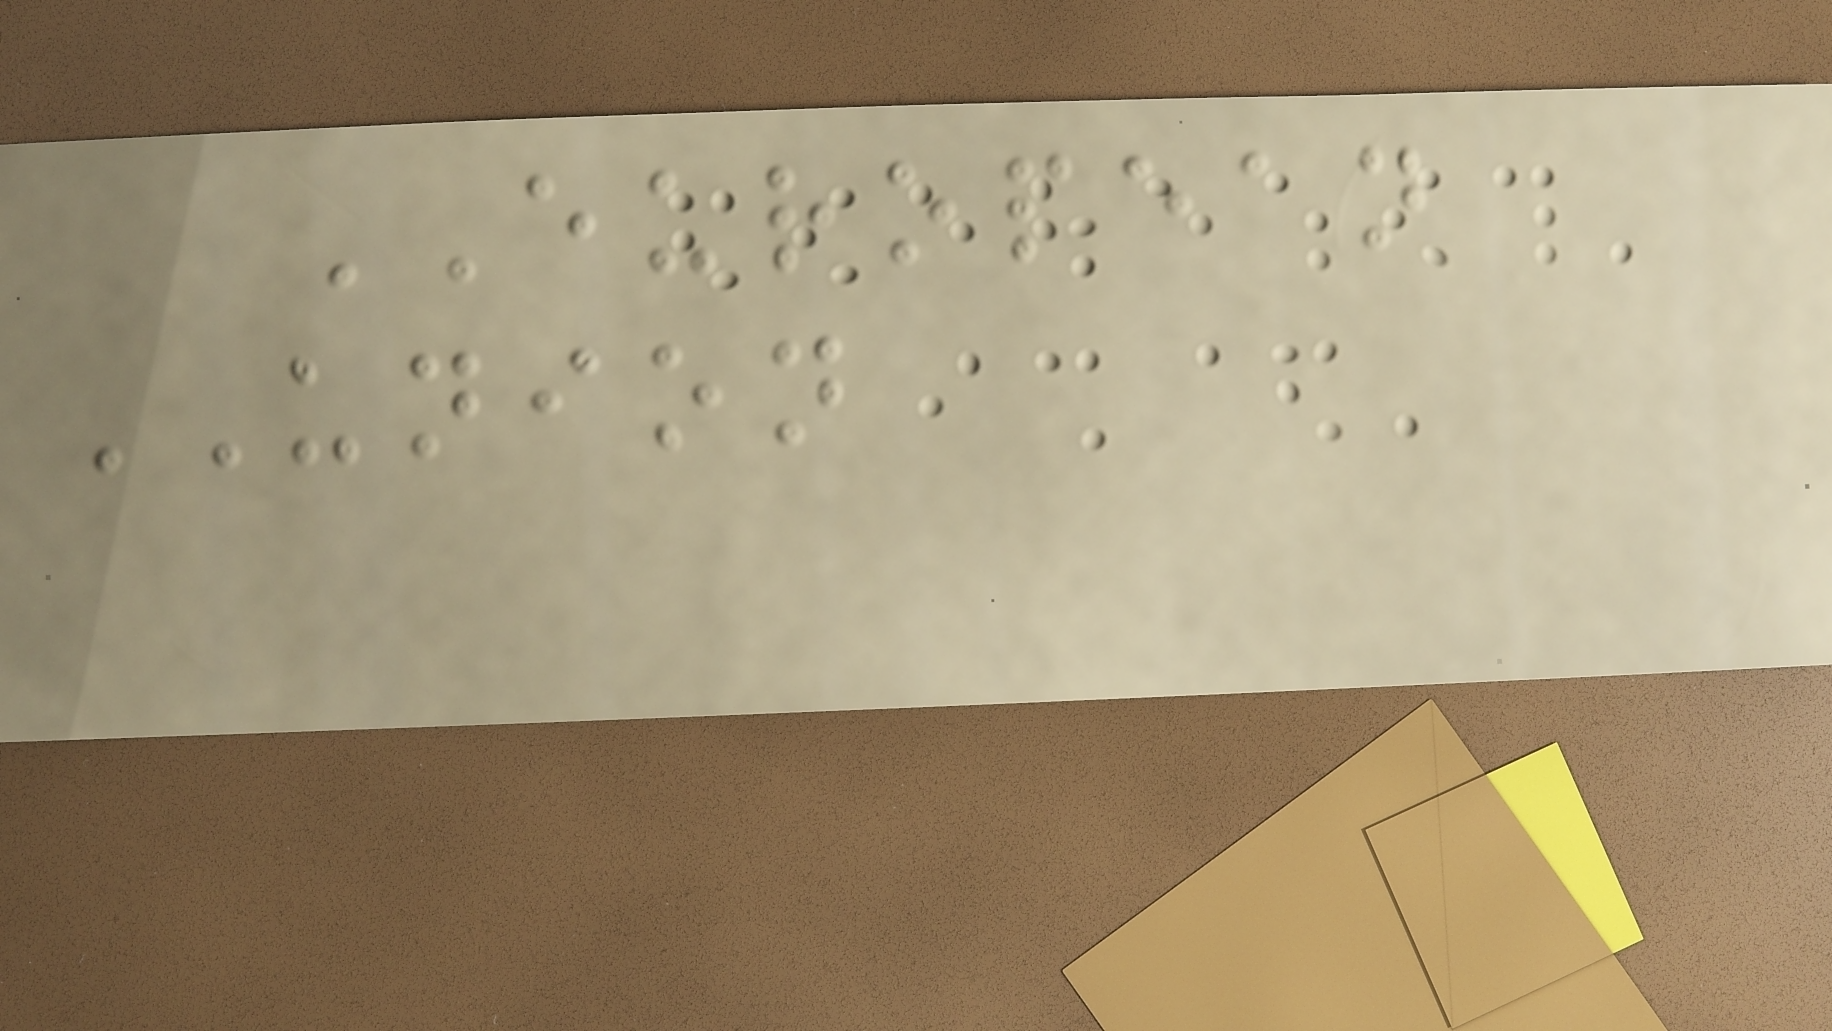EUROPEAN
UNION
